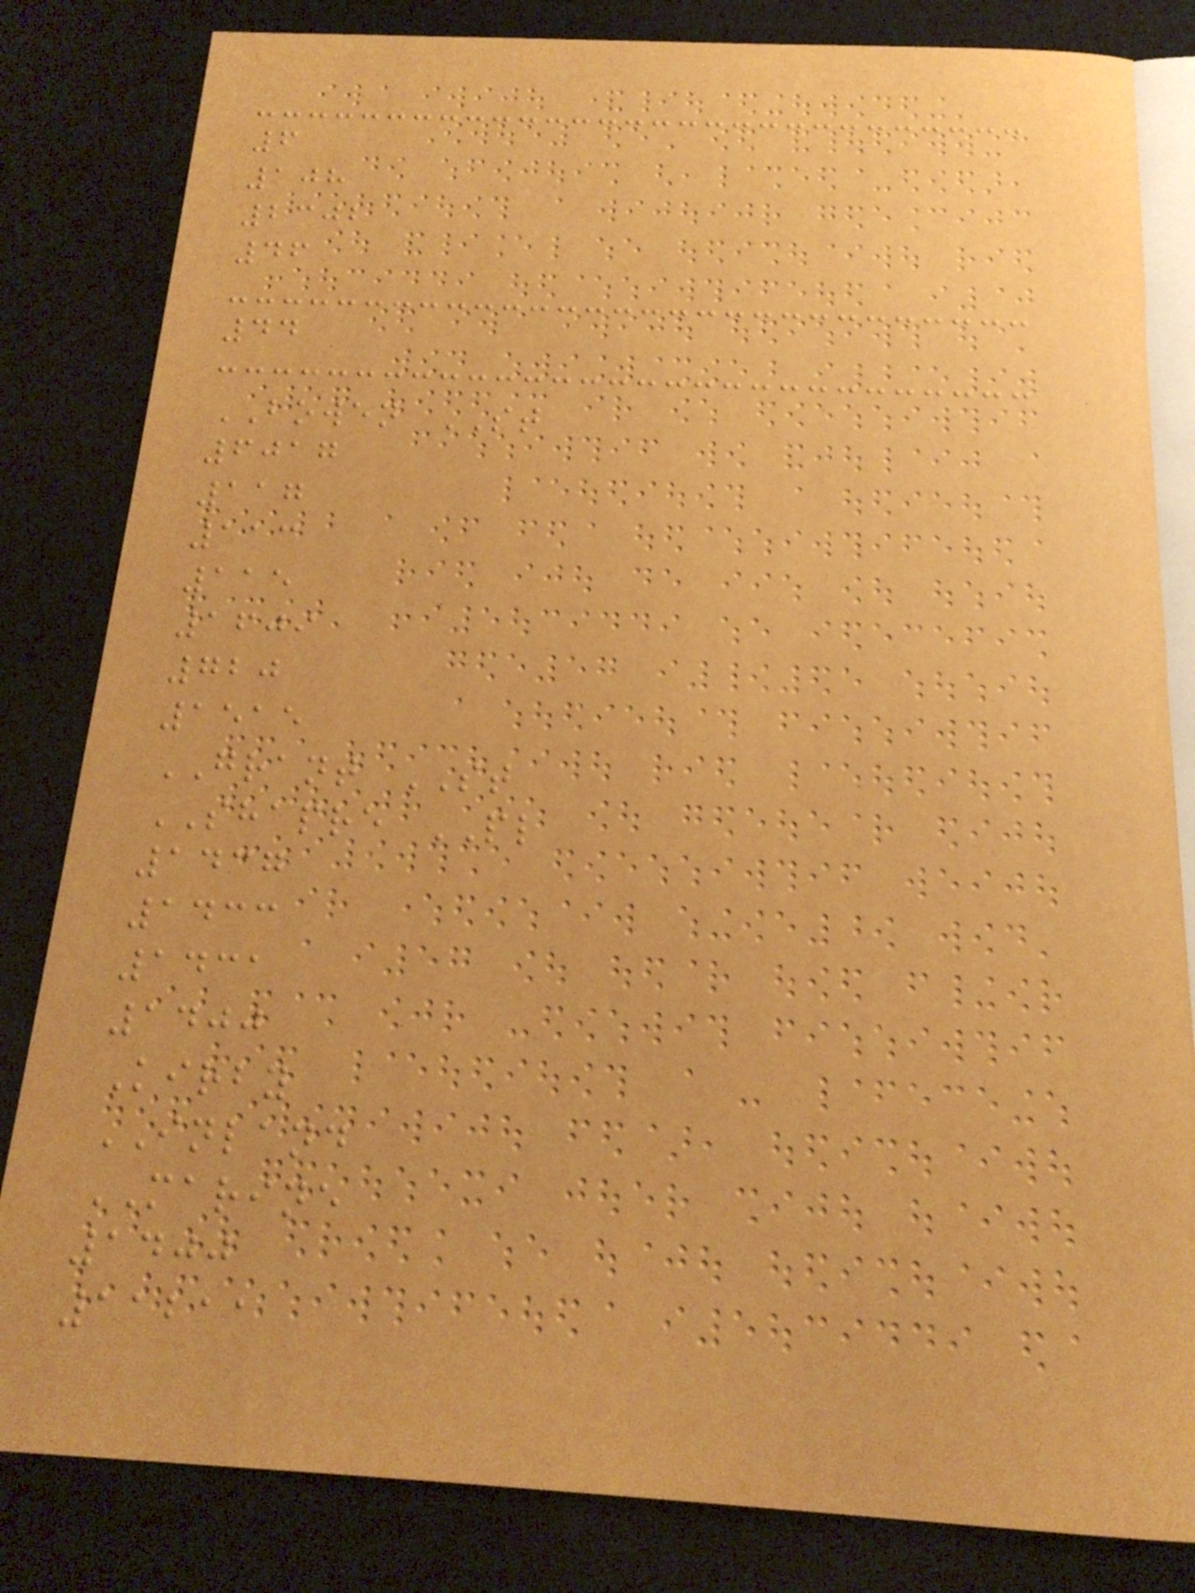6
108
2302
46
44
BOWEN ST
6017
117
113
115
1609
720
1515
GRANT ST
SHAPRE PL
1437
1433
1431
1400
Kirby
INLAND
MARINE
1400
11211
